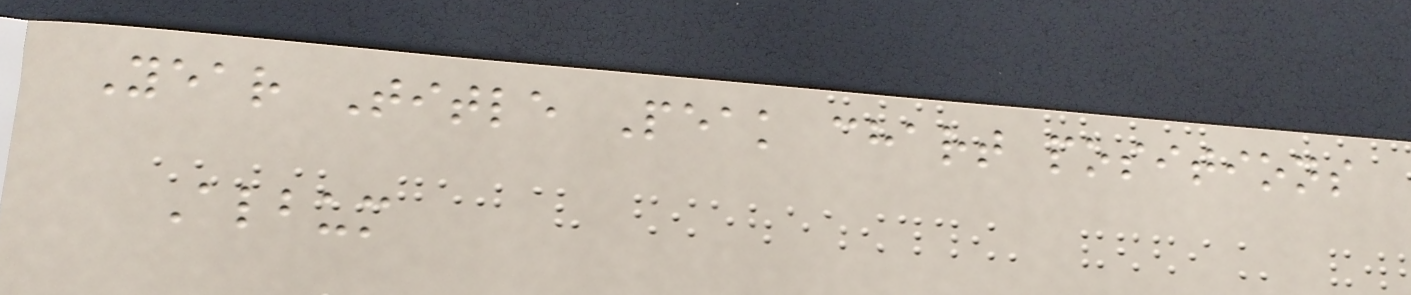Year Title Peak chart positions
Album
